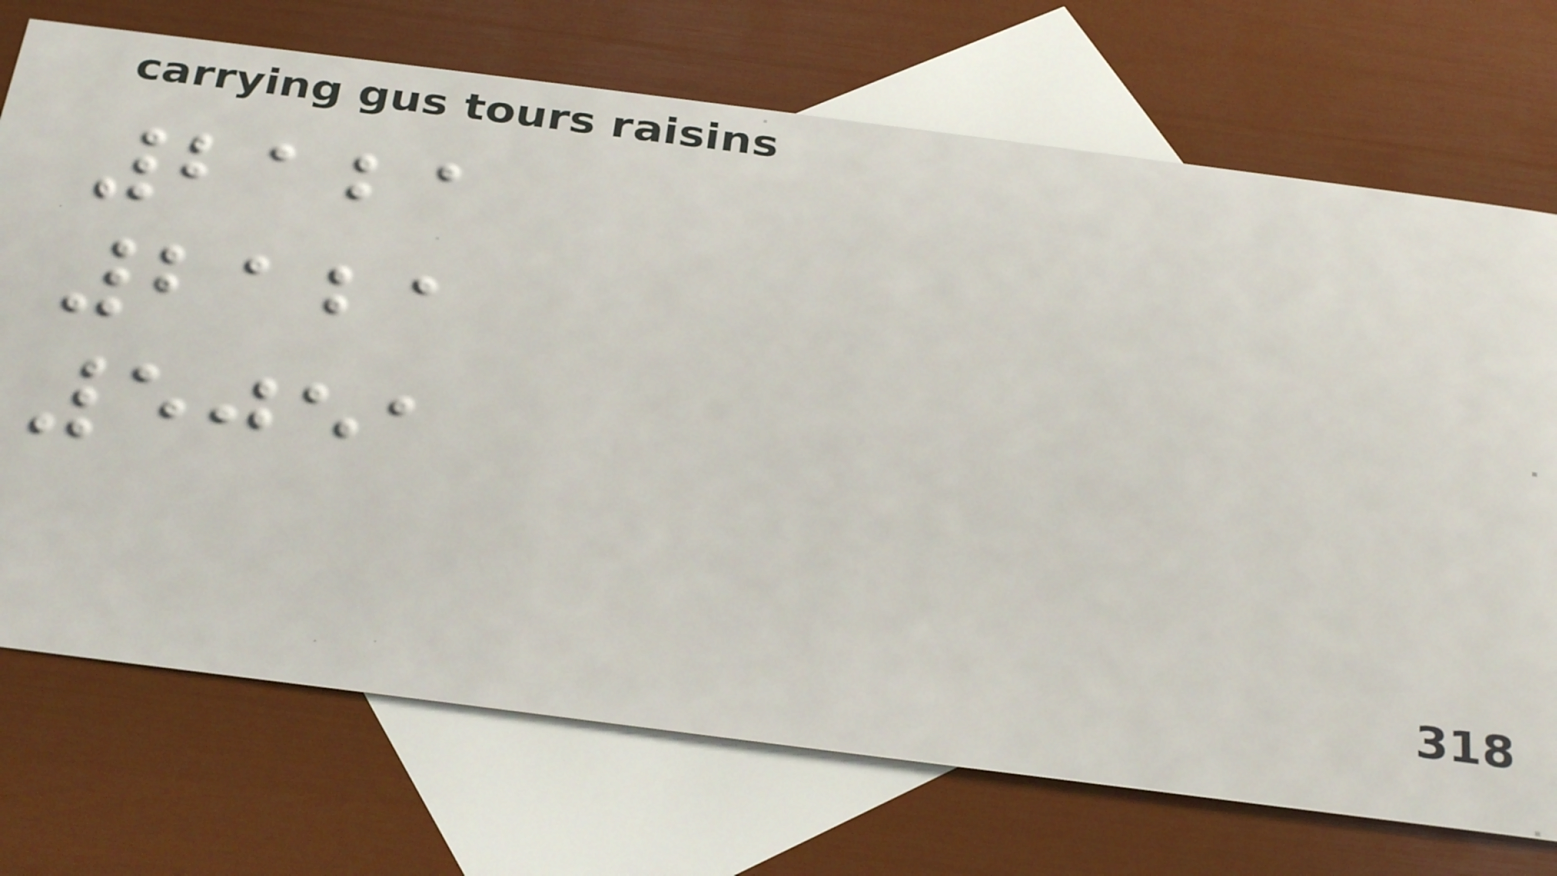2121
2121
5051
